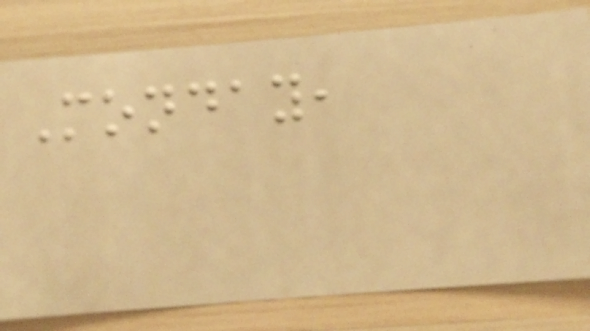Monday,
